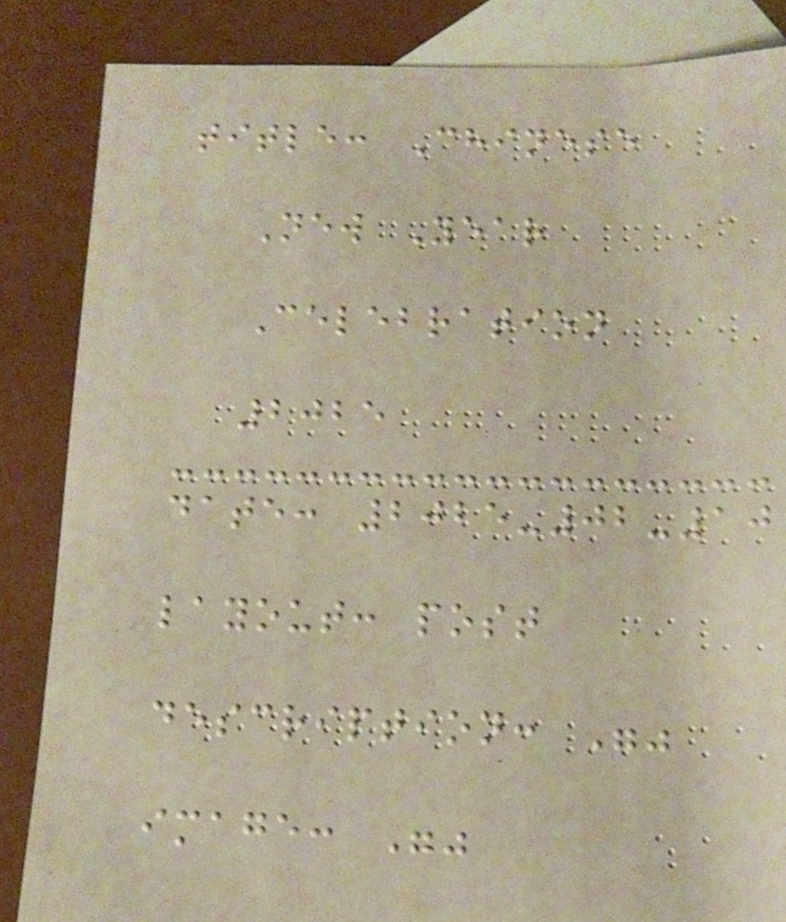title: Chinese
New Year
Celebration
2025
date: 2025-02-10
layout: post
description: ""
image: ""
